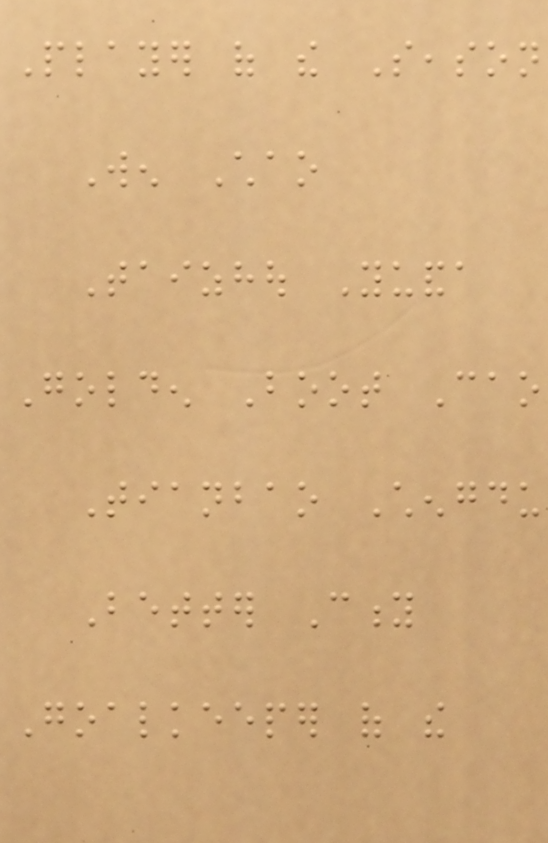Player of the Season
Wen Chao
Taizhou Yuanda
Golden Boot Cao
Tianbao Chengdu
Better City
Goalkeeper of the
